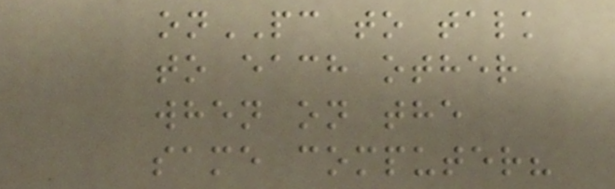onPC to talk
to each other
when on the
same computer?
